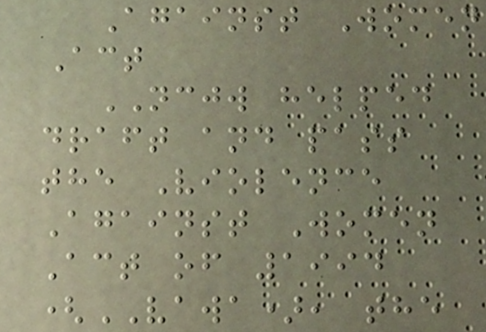Against Women
Act
NCJW helped
draft and pass
the Violence
Against Women
Act of 1994
(VAWA), the
